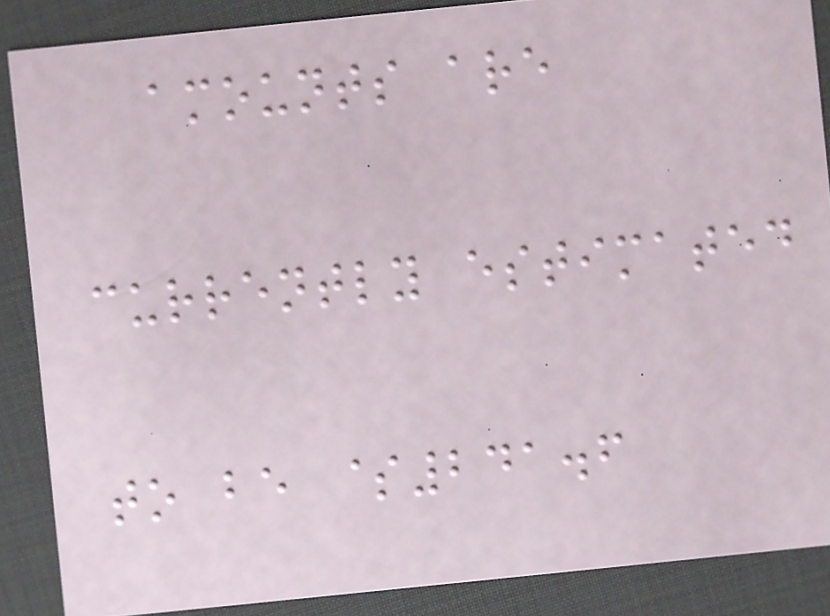amounts are
currently estimated
to be $241.6
